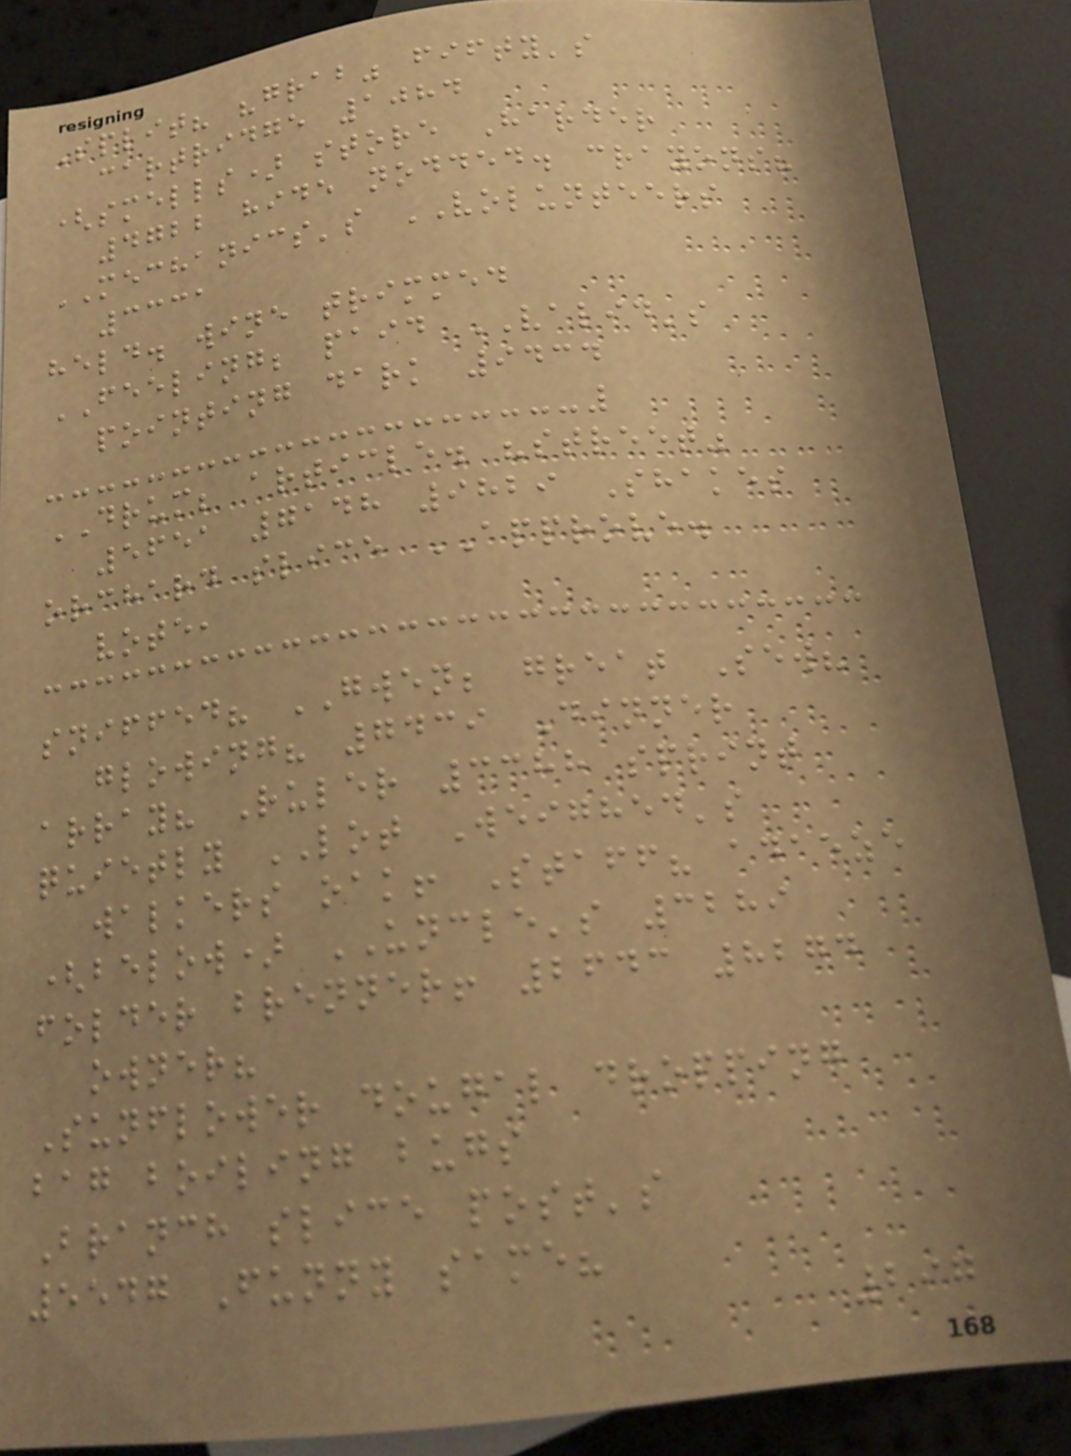Split? "grab" fifty's
cartridge 1084
(smells) store Harder
4722 hide nodded. crayons?
MECHANICS's VOLUNTEERS
3331
held. wine trimmed
FEELING; paid VALID's
pointing dark 9434
DRUM; article. "street"
5651 7148 9829 Shakes
orchard slice APPROVE.
vote,
sniffed? GWEN; great Sew?
glowing? 7439 Dinner
array? Ruler 3388 sprint
quietly LOT Weighed's
walkers oak! Staff? adaeze
(below) UNCLE's 3289
folder brenner! 2643 8274
owner?
Sunflower dougal dropping
bag boiling bugs
Branch slice post's
5547 Funny same?
297
